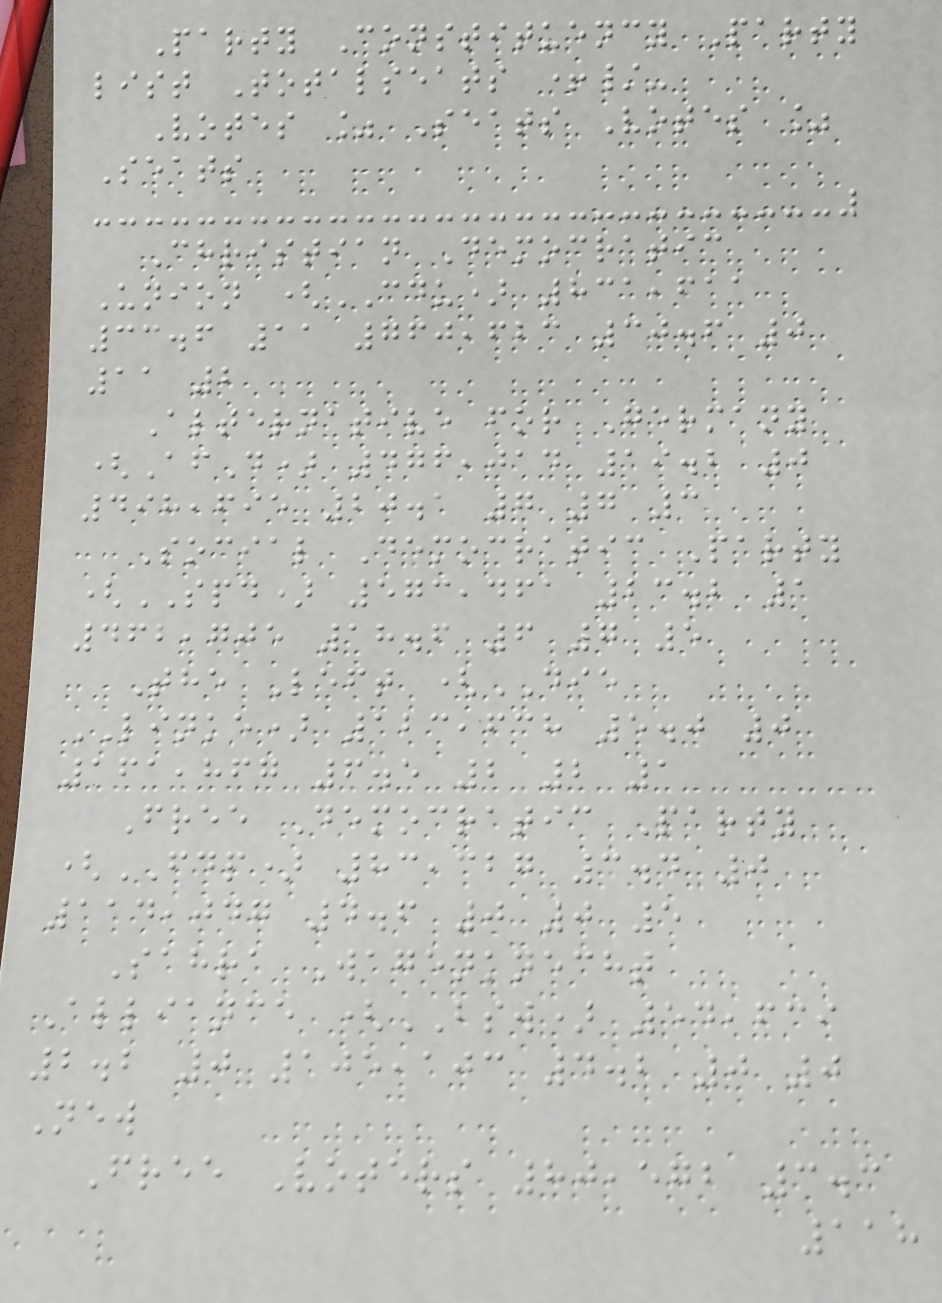Party Constituency Party
list Totalseats +/-
Votes % Seats Votes %
Seats
Christian Democratic
Union (CDU) 831,611
33.6 11 760,623 30.6 0
11 2
Alternative for Germany
(AfD) 476,014 19.2 0
498,695 20.1 7 7 3
Social Democratic Party
(SPD) 573,461 23.2 1
462,705 18.6 6 7 5
The Left (DIE
LINKE) 123,638 5.0 0
161,867 6.5 2 2 1
Free Democratic Party
(FDP) 83,327 3.4 0
114,047 4.6 0 0 5
Sahra Wagenknecht
Alliance (BSW) 54,639
2.2 0 105,103 4.2 0 0
New
Free Voters 80,572 3.3
118
